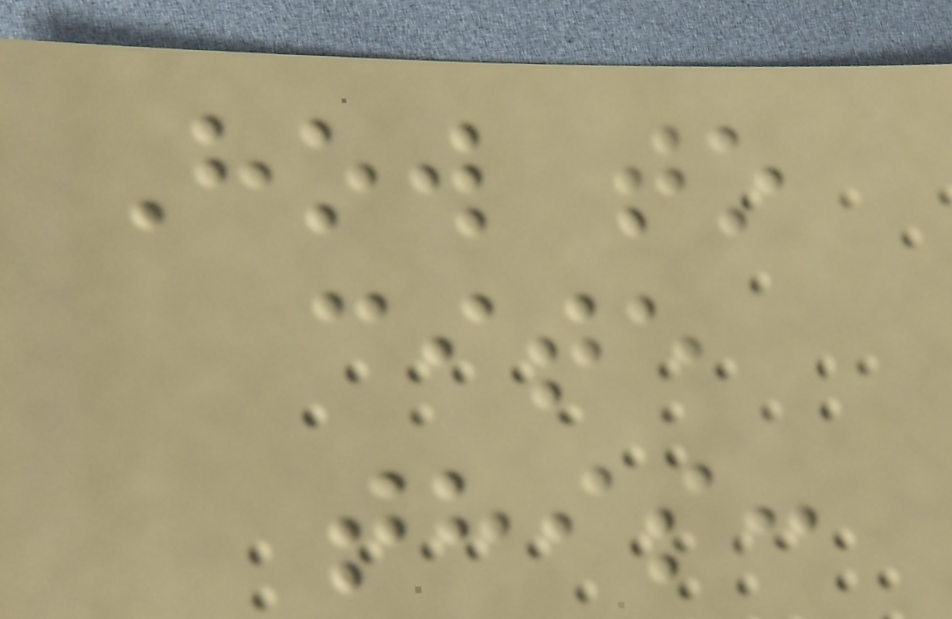How to
cite
this:
